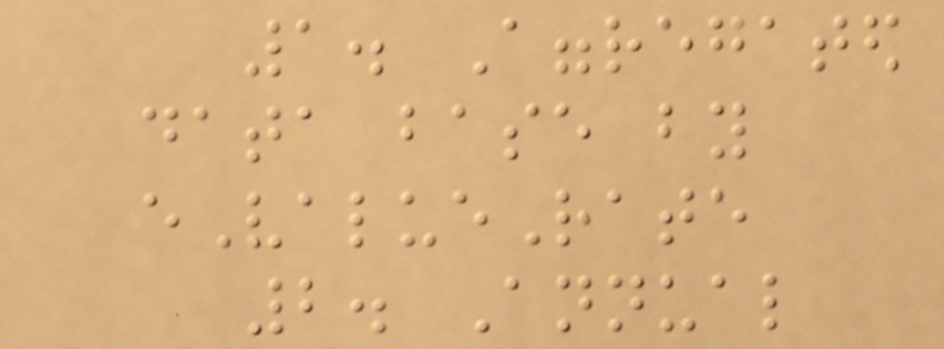1. Aggregated
data base by
eValueRate
2. Annual
